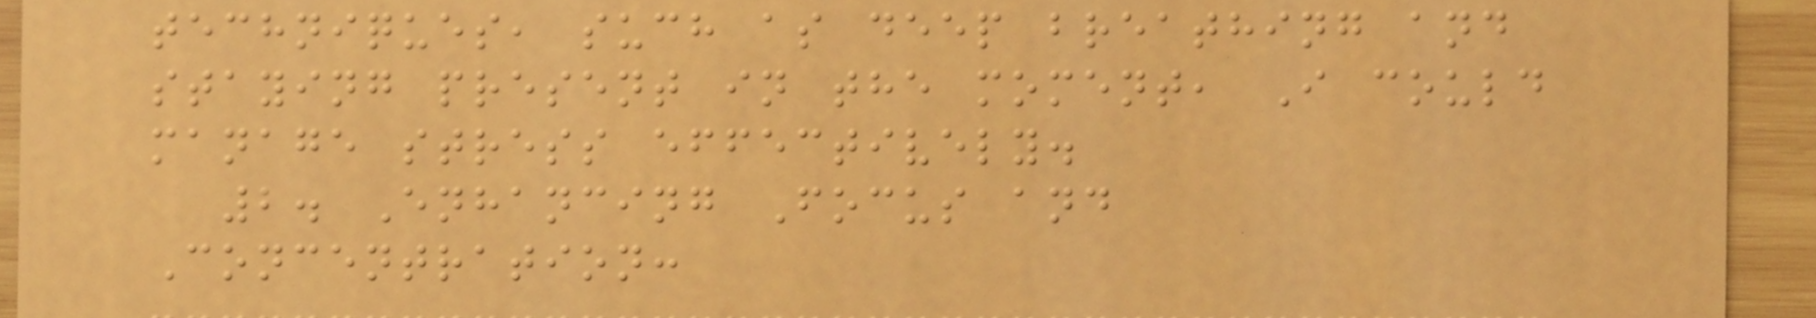techniques, such as deep breathing and
staying present in the moment, I could
manage stress effectively.
2. Enhancing Focus and
Concentration:
